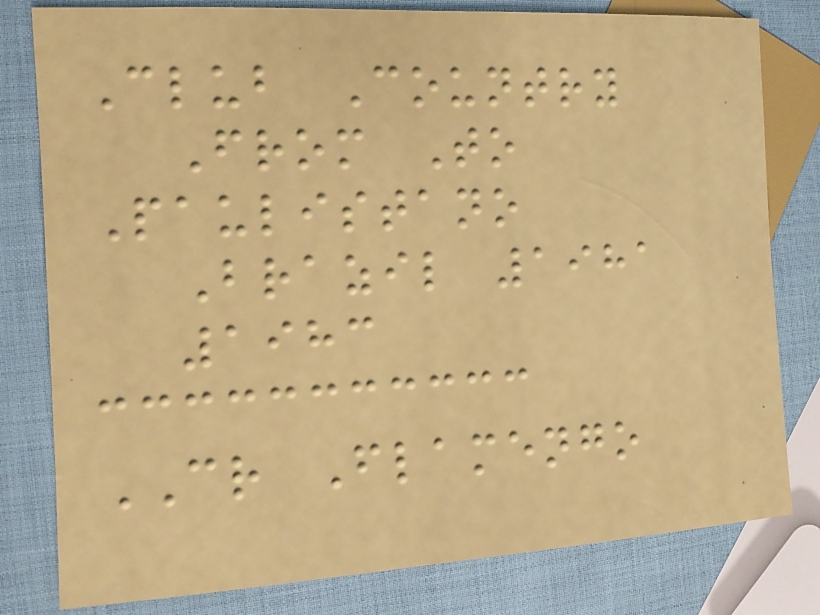Club Country
From To
Paulistano
Brazil 1981
1983
CR Flamengo
